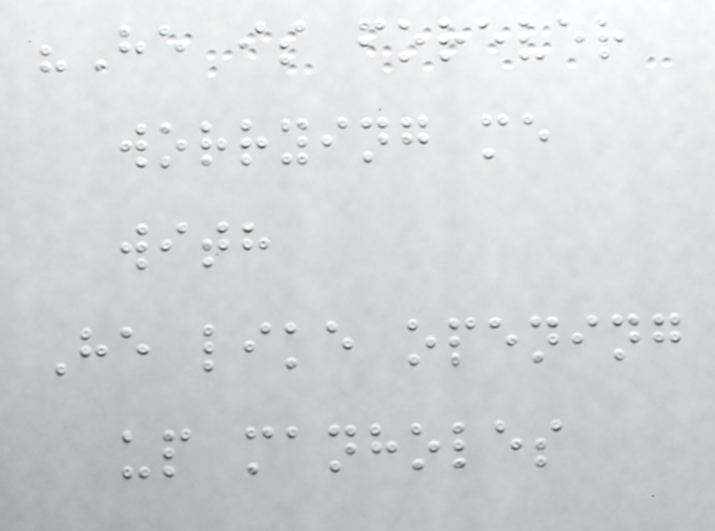"He is forever
worrying me
with
He like opening
up manholes
